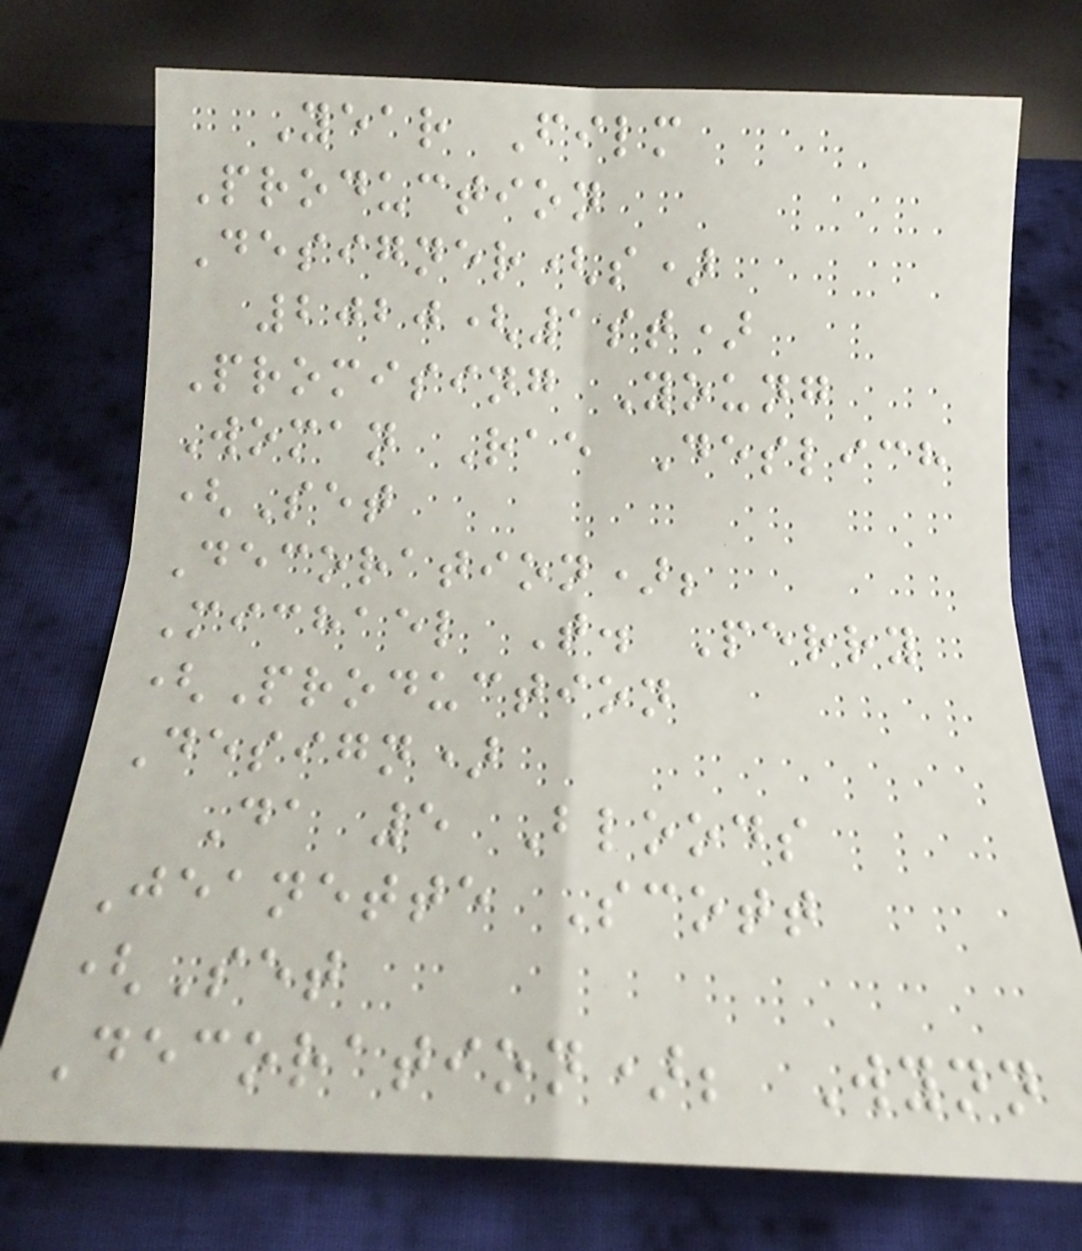Year Film
Production
Designer(s)
2020(1st)
Promising Young
Woman Rae Deslich
(Set
Decoration);
Michael T. Perry
(Production
Design)
Da 5 Bloods
Jeanette Scott
(Set
Decoration); Wynn
